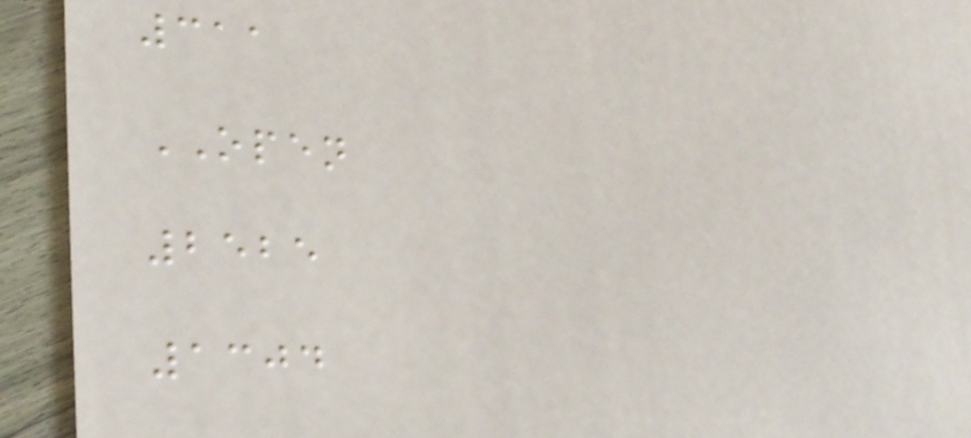311
OPEN
2525
1304
